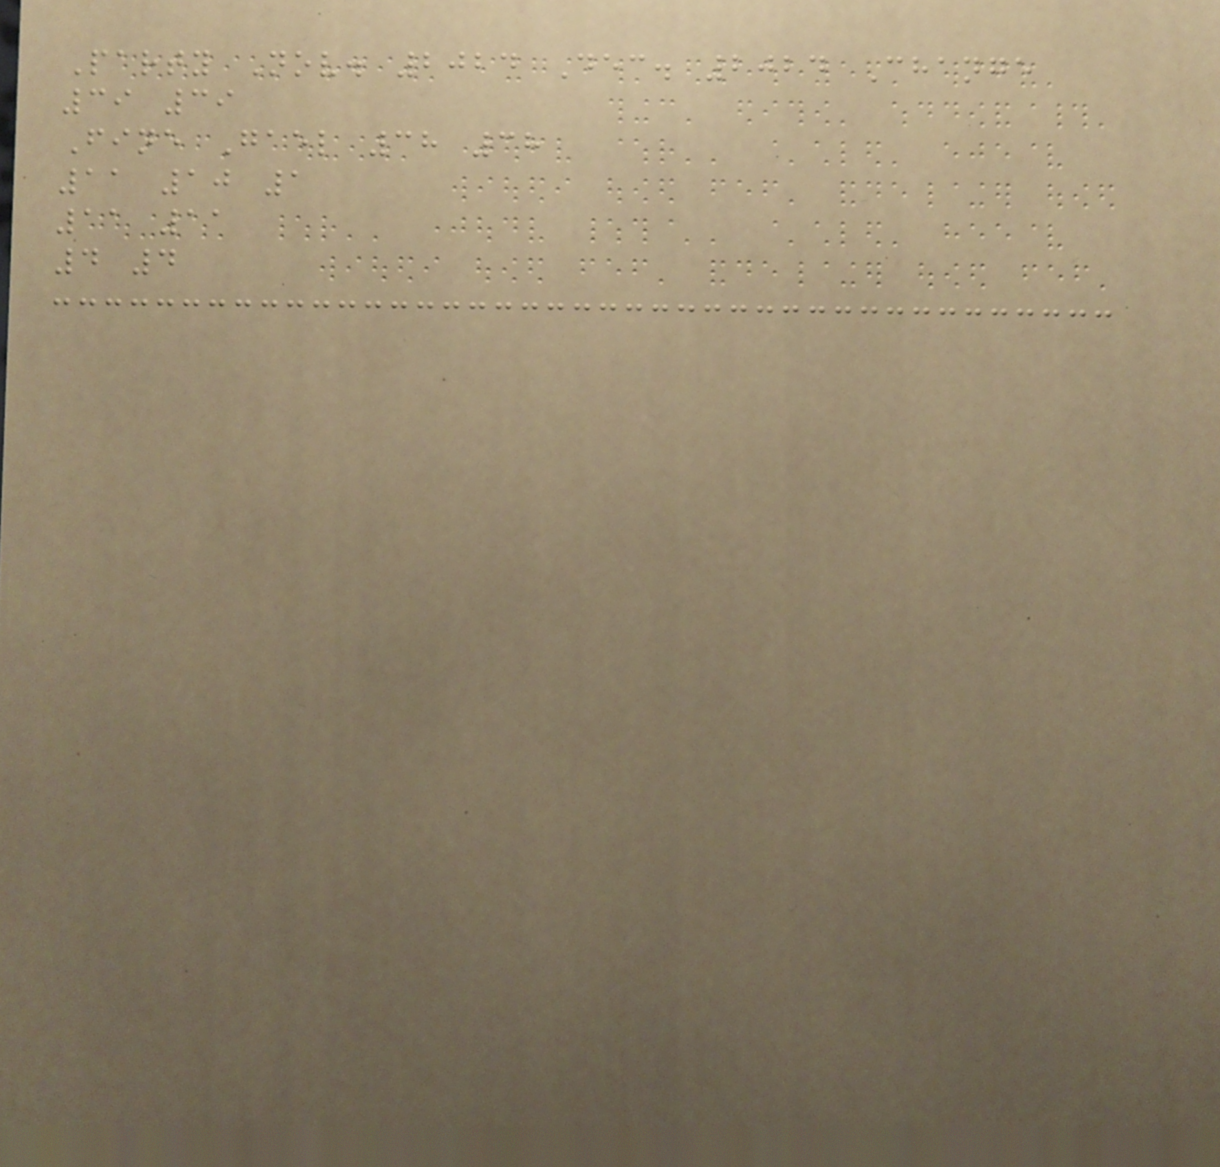Party Nov. 2024 Dec. 2024 Change
39 39
Fine Gael 38 38
11 10 1
11 11
4 4
